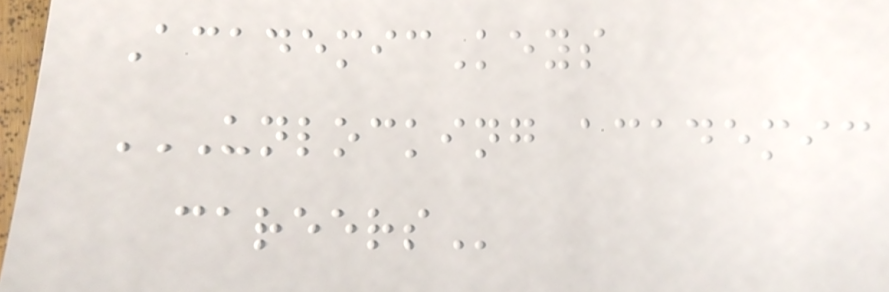AcademicKeys
UNLOCKING ACADEMIC
CAREERS
